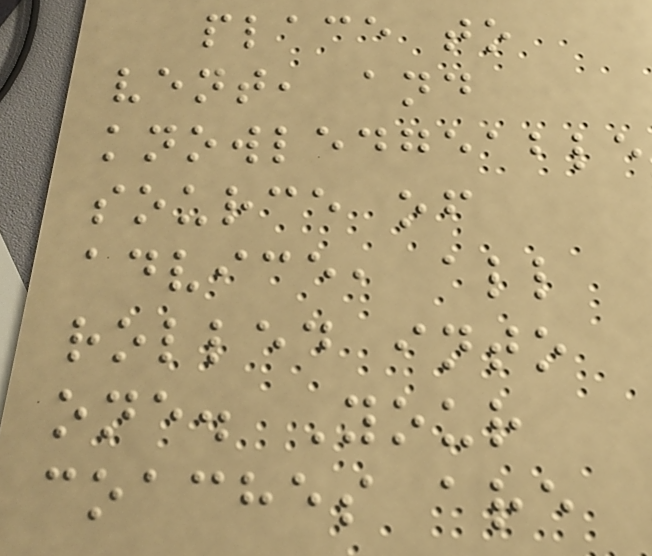place to
vent, and
knowledgeable
source of
advice, all
rolled into
one. Your
coaches are
